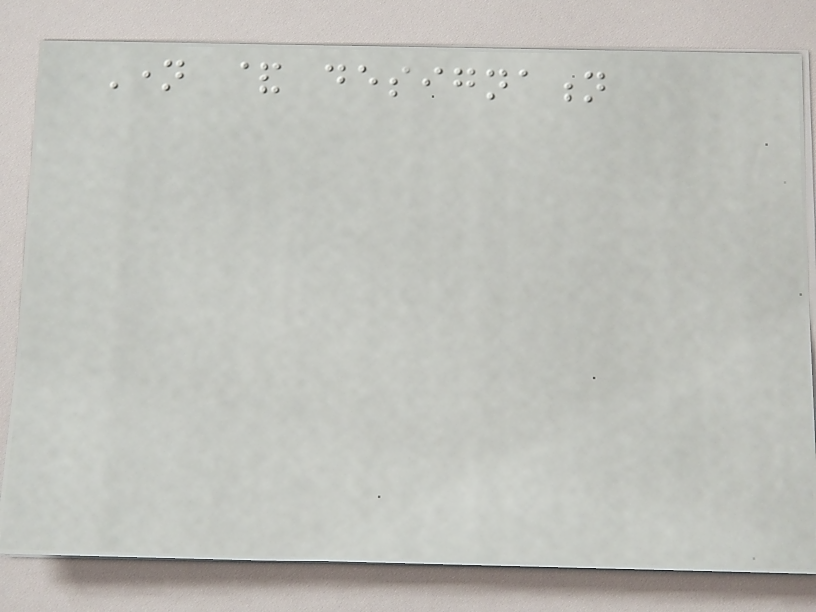Name & designation
